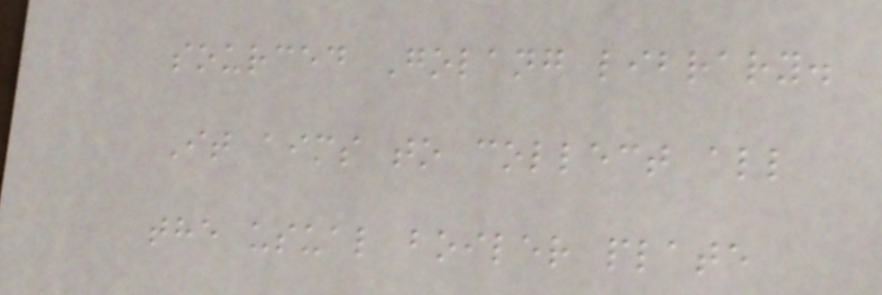sourced Golang library.
It aims to collect all
the usual boiler plate
